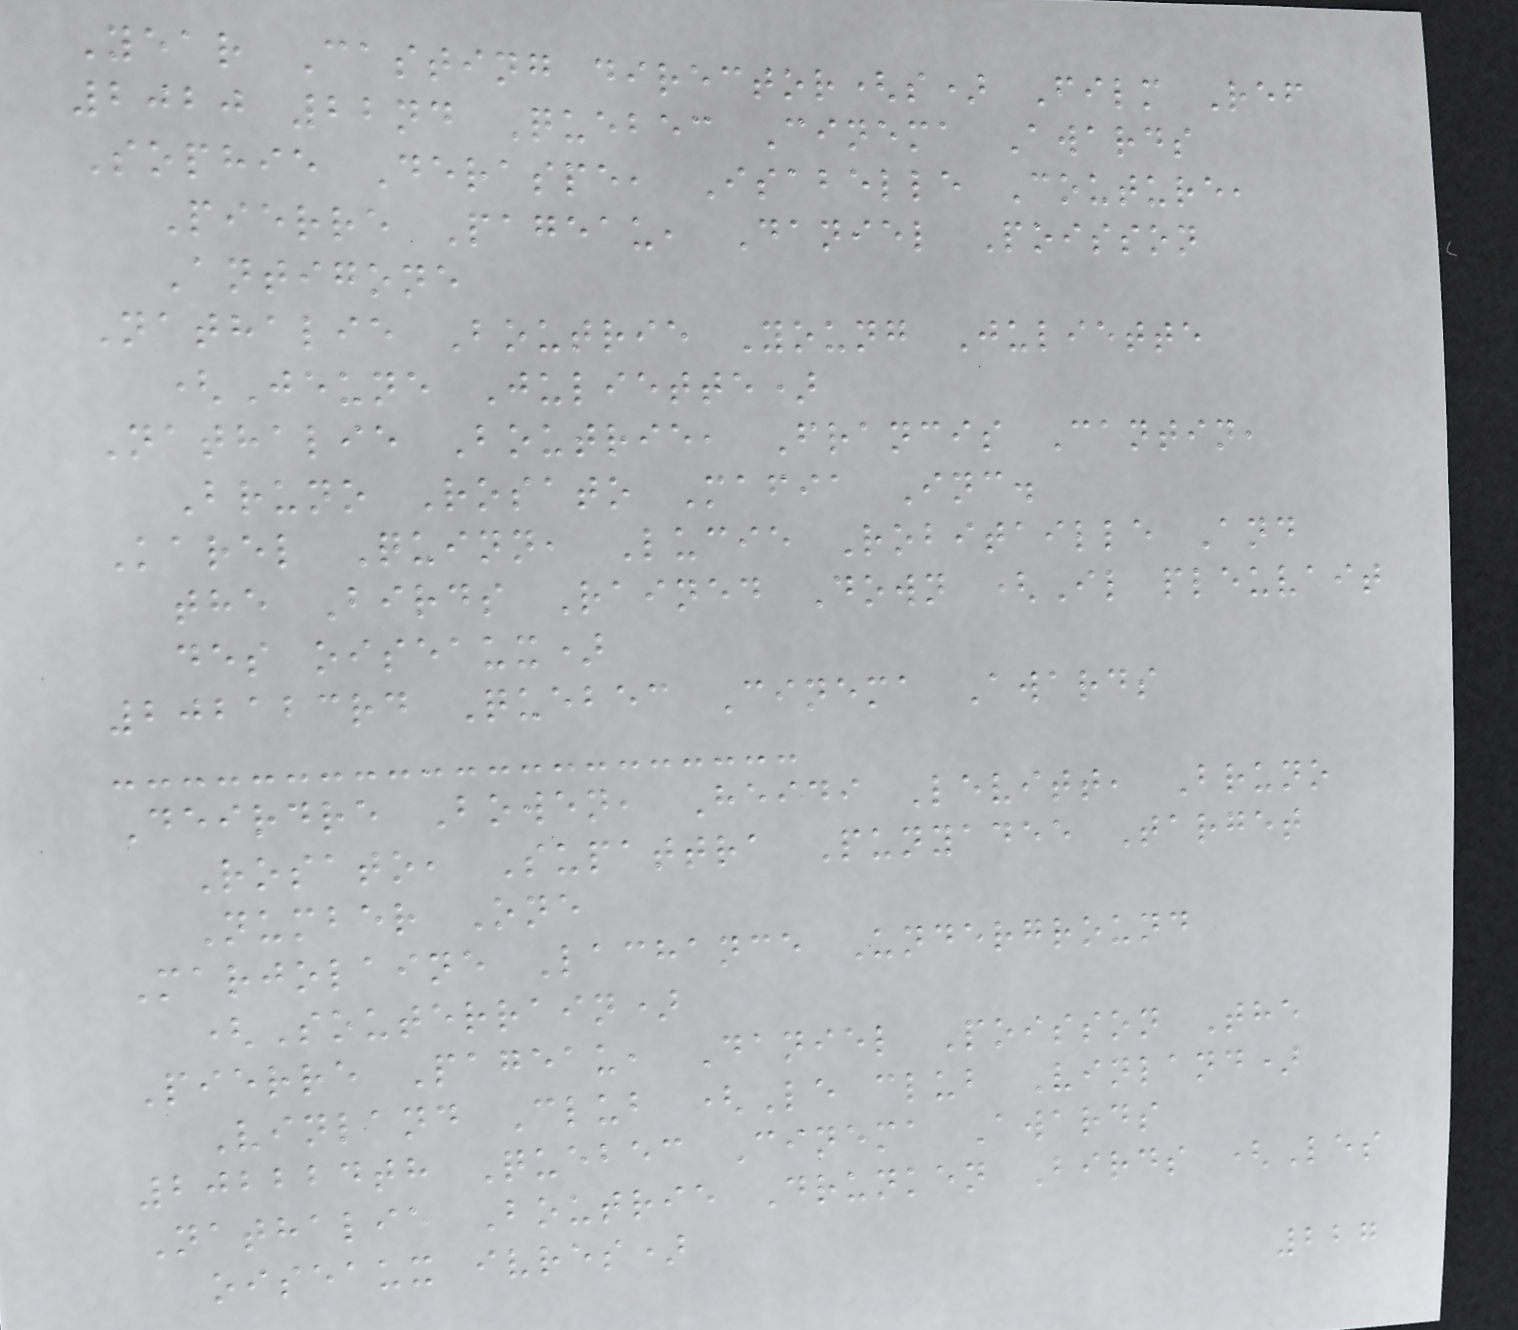Year Casting director(s) Film Ref
2020 22nd Quebec Cinema Awards
Sophie Deraspe, Isabelle Couture,
Pierre Pageau, Daniel Poisson
Antigone
Nathalie Boutrie Young Juliette
(Jeune Juliette)
Nathalie Boutrie, Francis Cantin,
Bruno Rosato Mafia Inc.
Karel Quinn, Lucie Robitaille And
the Birds Rained Down (Il pleuvait
des oiseaux)
202123rd Quebec Cinema Awards
Deirdre Bowen, Heidi Levitt, Bruno
Rosato, Supattra Punyadee Target
Number One
Marjolaine Lachance Underground
(Souterrain)
Pierre Pageau, Daniel Poisson The
Vinland Club (Le club Vinland)
202224th Quebec Cinema Awards
Nathalie Boutrie Drunken Birds (Les
oiseaux ivres)
227
